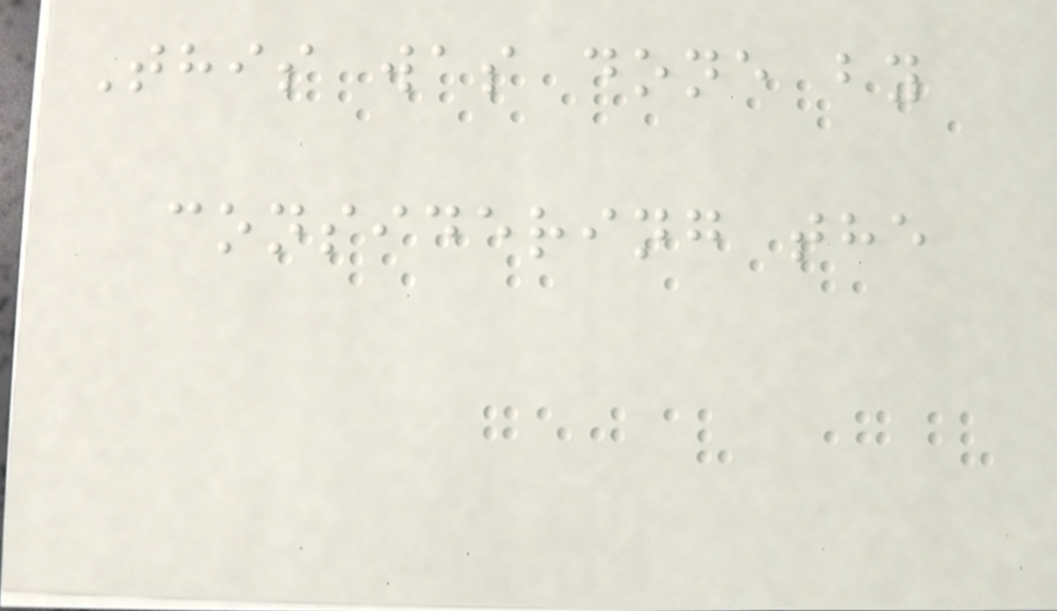This was done by
considering the
